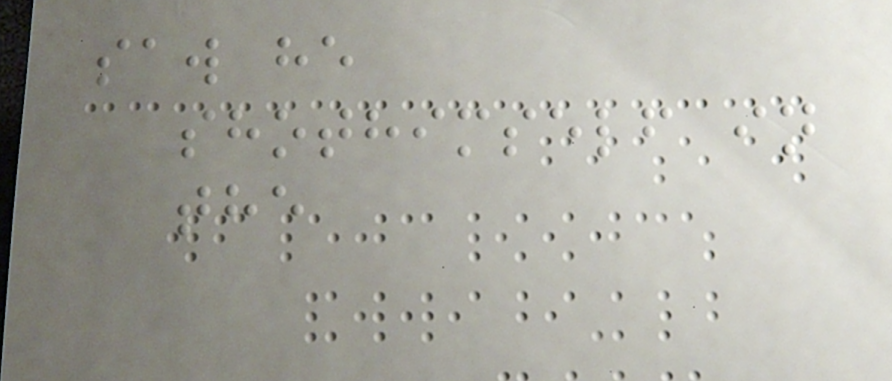saw he
shothimself in
the
